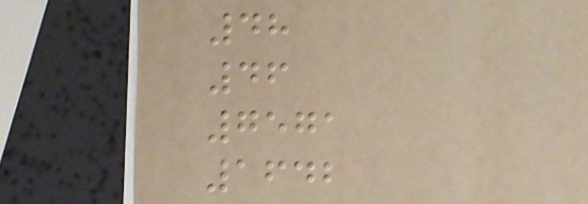48
46
7571
1642
